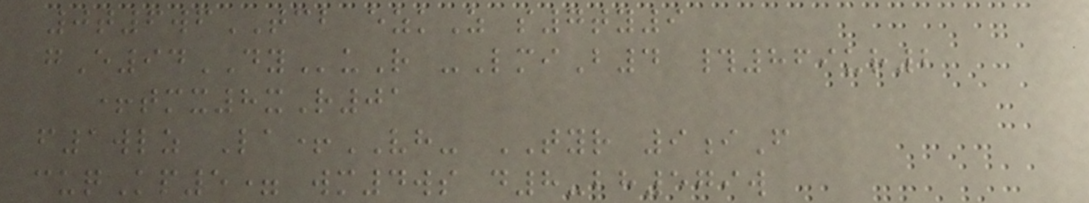0t6wfTCB ezkZ s7ty9
gE94DYuR -LmiB4 #869ur2
+tmx8xR01
f1wlz La+VH- TYR 9iF
cuqKp5= wm4ws d8-bh579w
